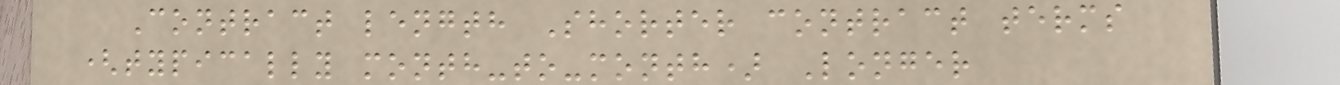Contract length Shorter contract terms
(typically month-to-month) Longer
